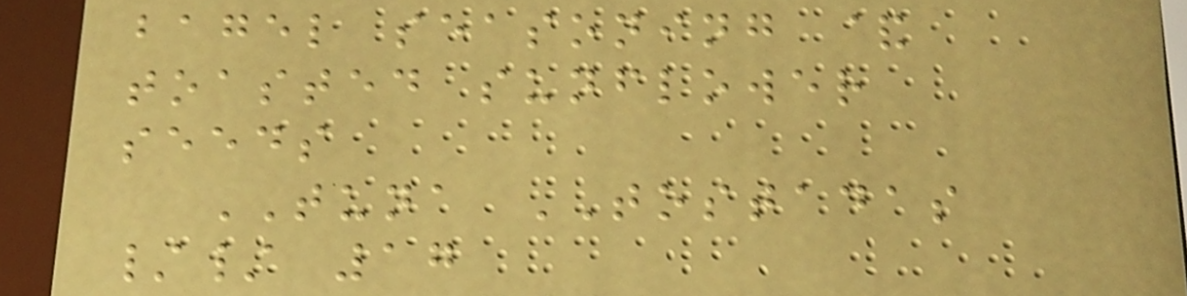bagel seasoning &
toasted sunflower
seeds
TUNA TOSTADAS
// 17
